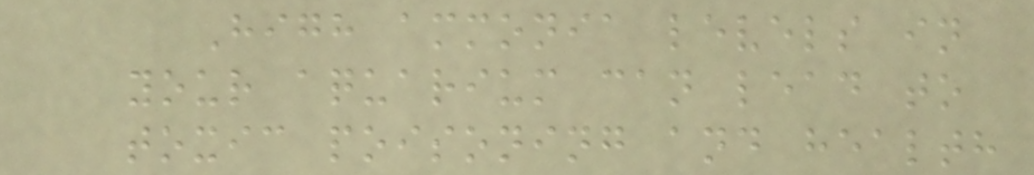High ammonia levels in
your aquarium can lead to
toxic poisoning and health
